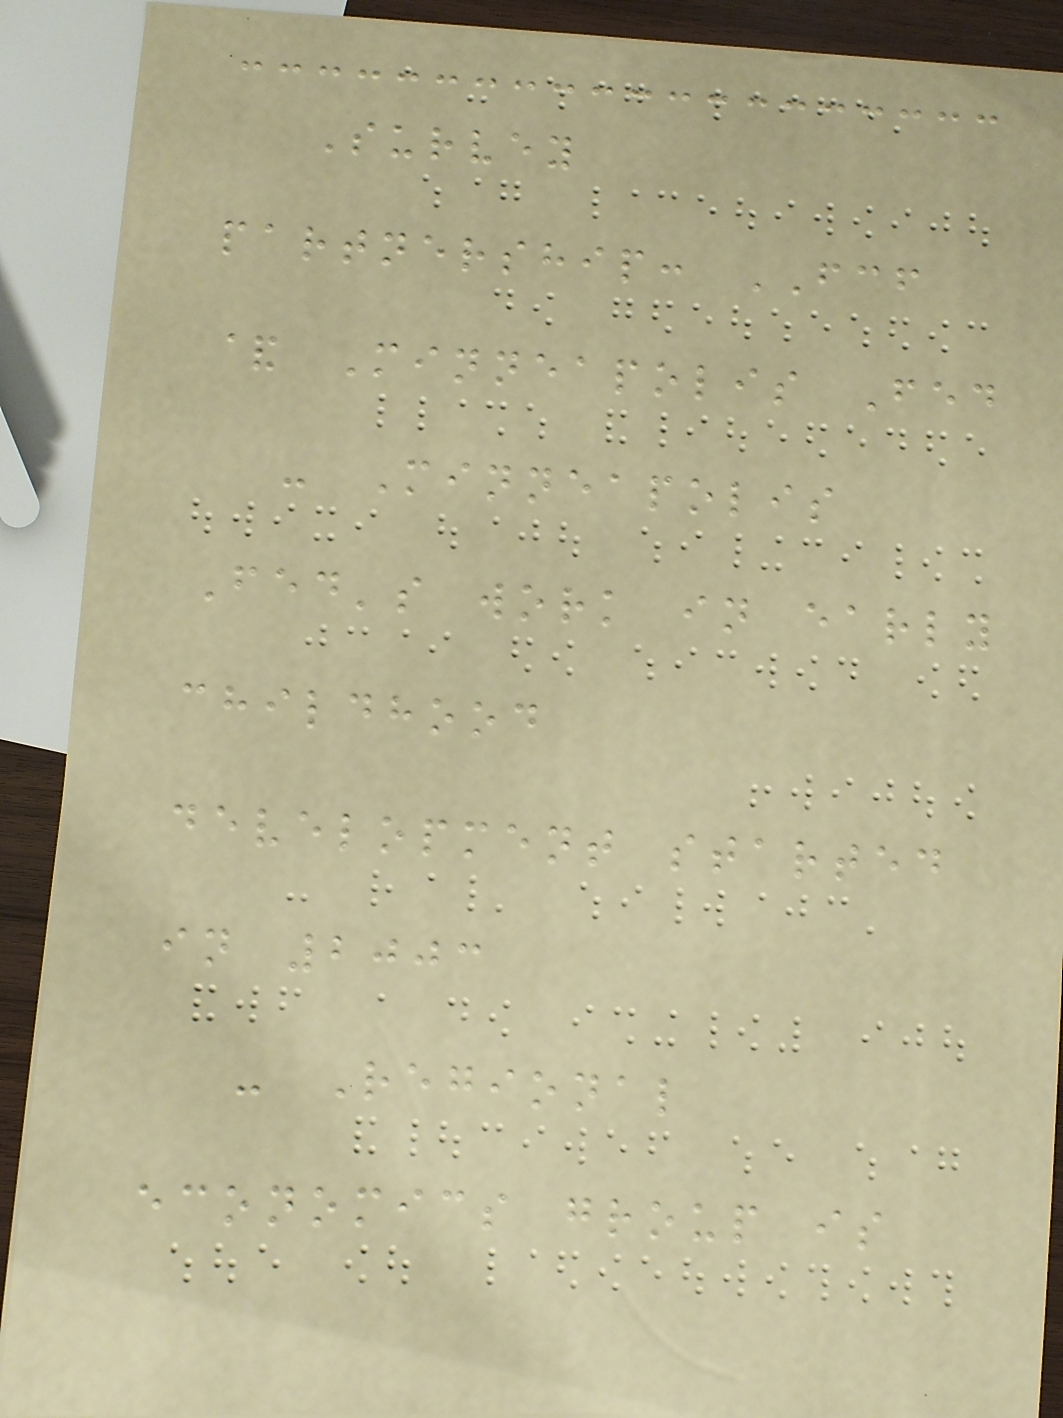Survey
partnership: FCF
& Minneapolis Fed
- Minneapolis
Fed's work in early
childhood
development started
in 2003
- Regional
economics group is
